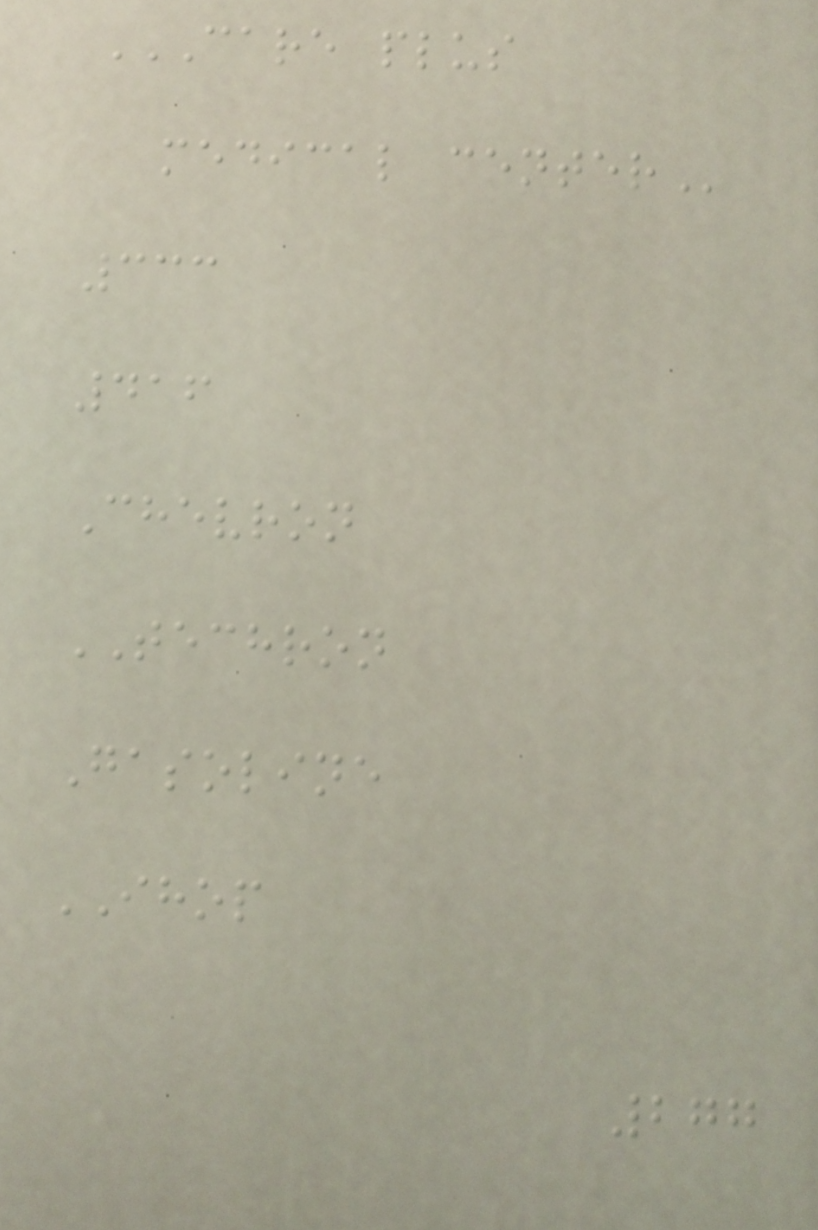CARE PLUS
MEDICAL CENTER
333
416
Chevron
TECHRON
Gasoline
IHOP
277
